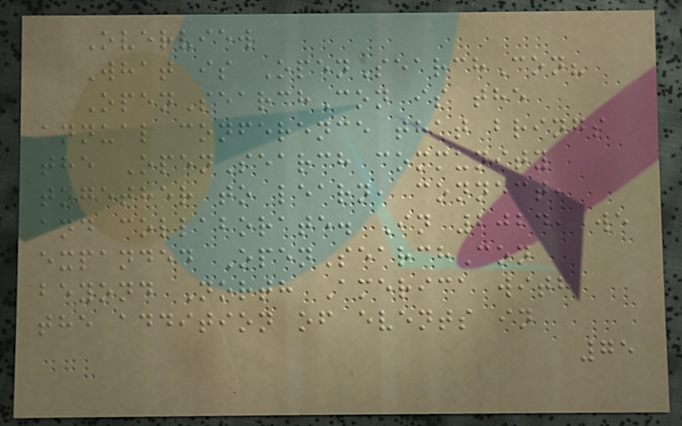Overview
What is OpenSearchCon?
OpenSearchCon is the
annual conference that brings
the OpenSearch community
together to learn, connect,
and collaborate. In 2024, we
expanded OpenSearchCon
beyond North America with
the addition of events in
75
